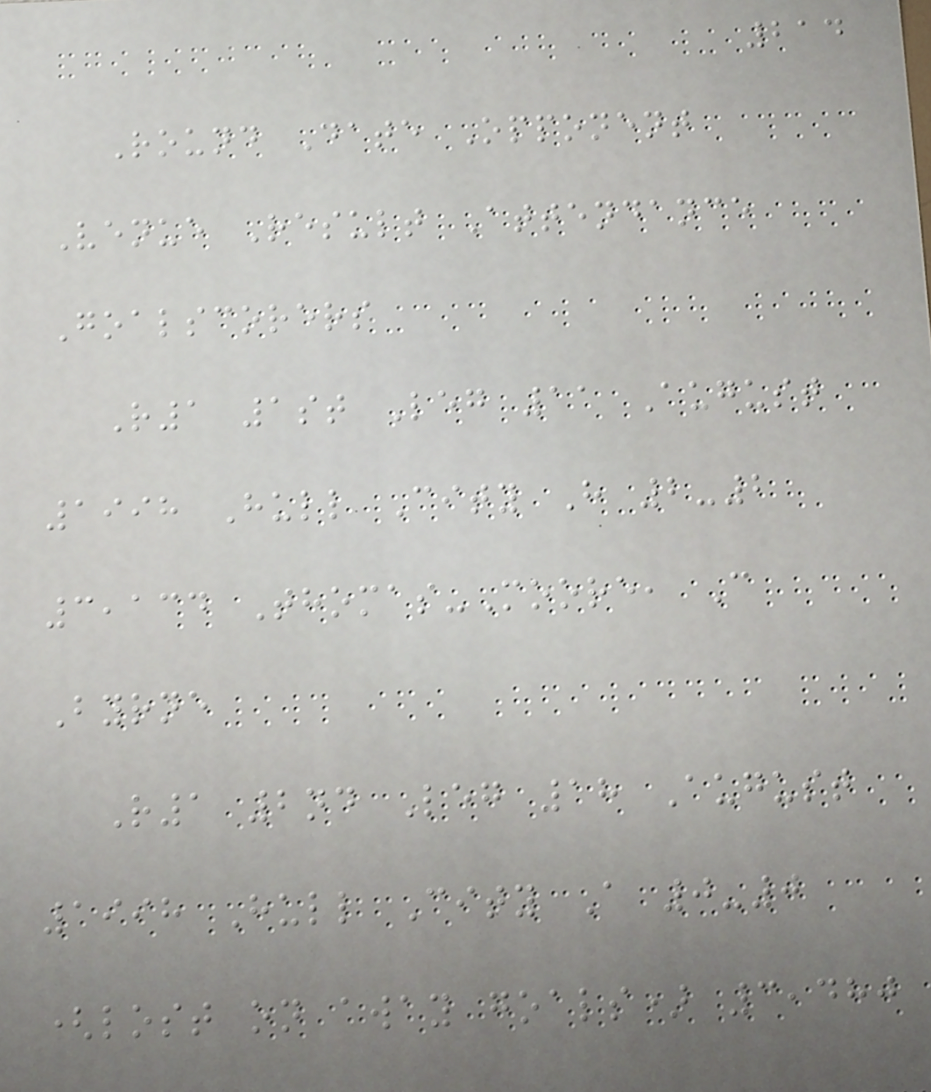214
Round Date Opponent
Venue Result Attendance
Goalscorers
R1 1st Leg 11 August
1998 Hull City H 2-2
3,134 Thomas-Moore, C
Byrne
R1 2nd Leg 18 August
1998 Hull City A 0-0
(lost on away goals) 3,480
